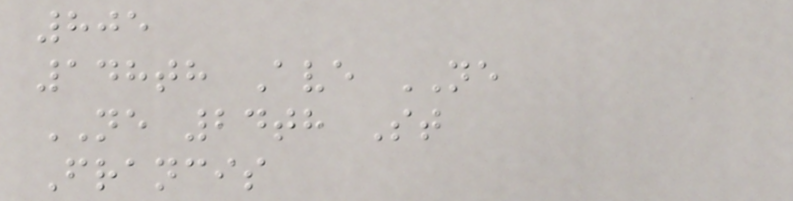805
148th Ave NE
NE 24th St
Francis
